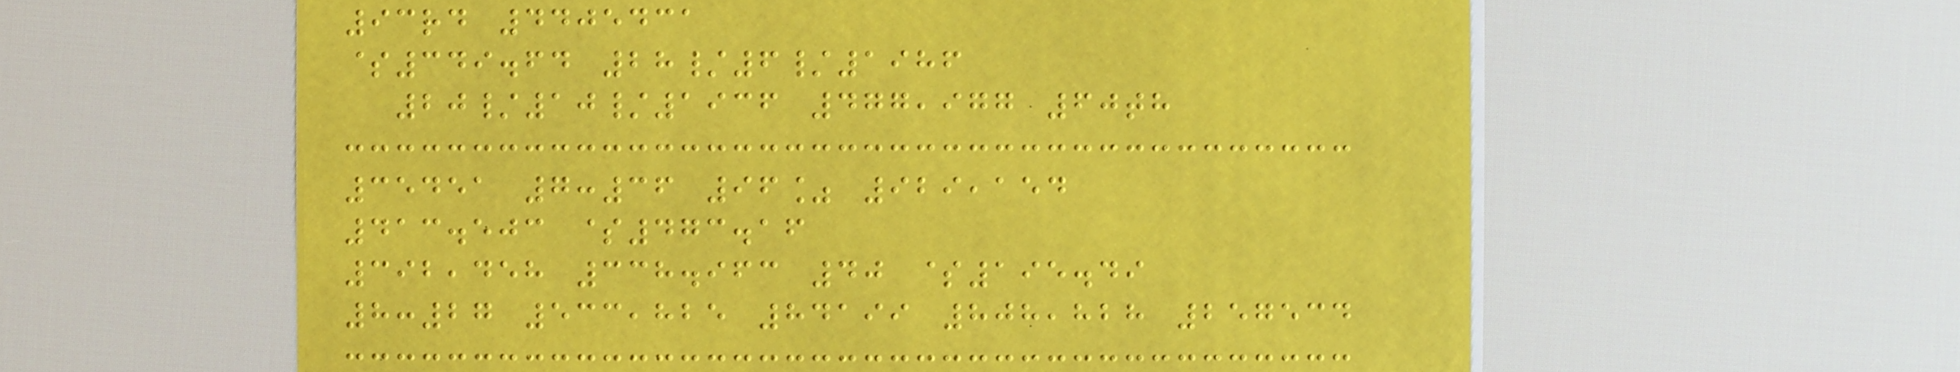93rd 4405431
$349.64 28/6/1986
20/10/1936 477,977 60th
35451 7:36 96% 929,154
413.503 $473.16
392,458 338.963 40 $195.49
8:27 533,825 84199 808,828 257534
